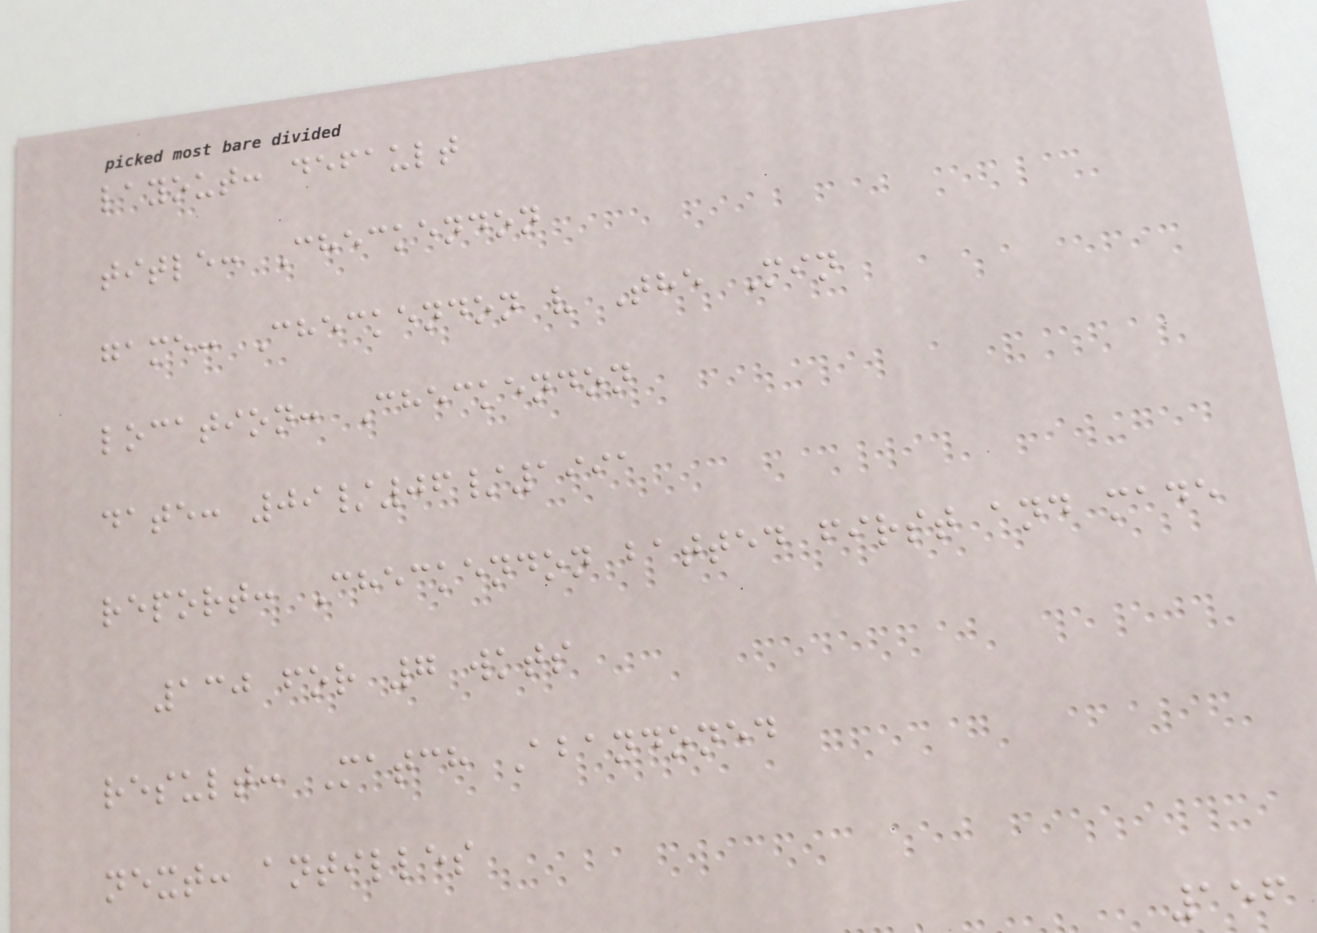layout: default
title: Checkendon
game: Checkendon v The Min
location: Checkendon
date: 09/06/1991
report: Checkendon batted first and made
130 for 7 wkts
result: Match Abandoned
next: antilles
156
